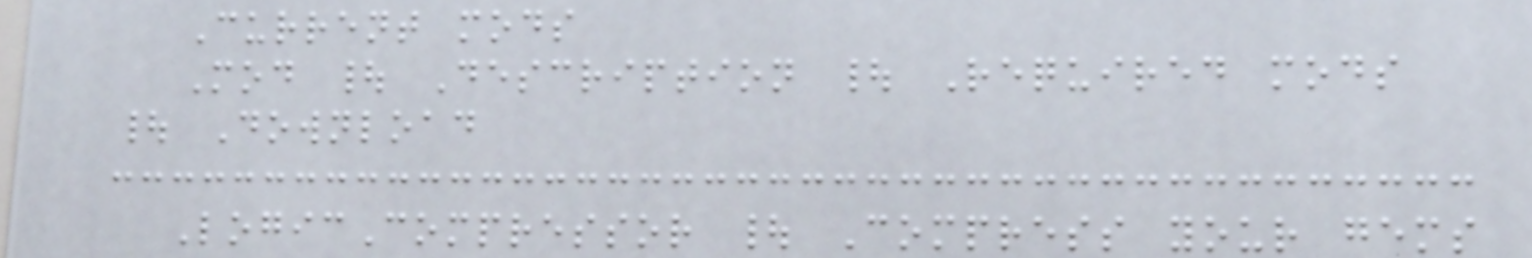Current mods
Mod | Description | Required mods
| Download
LogicCompressor | Compress your gems
